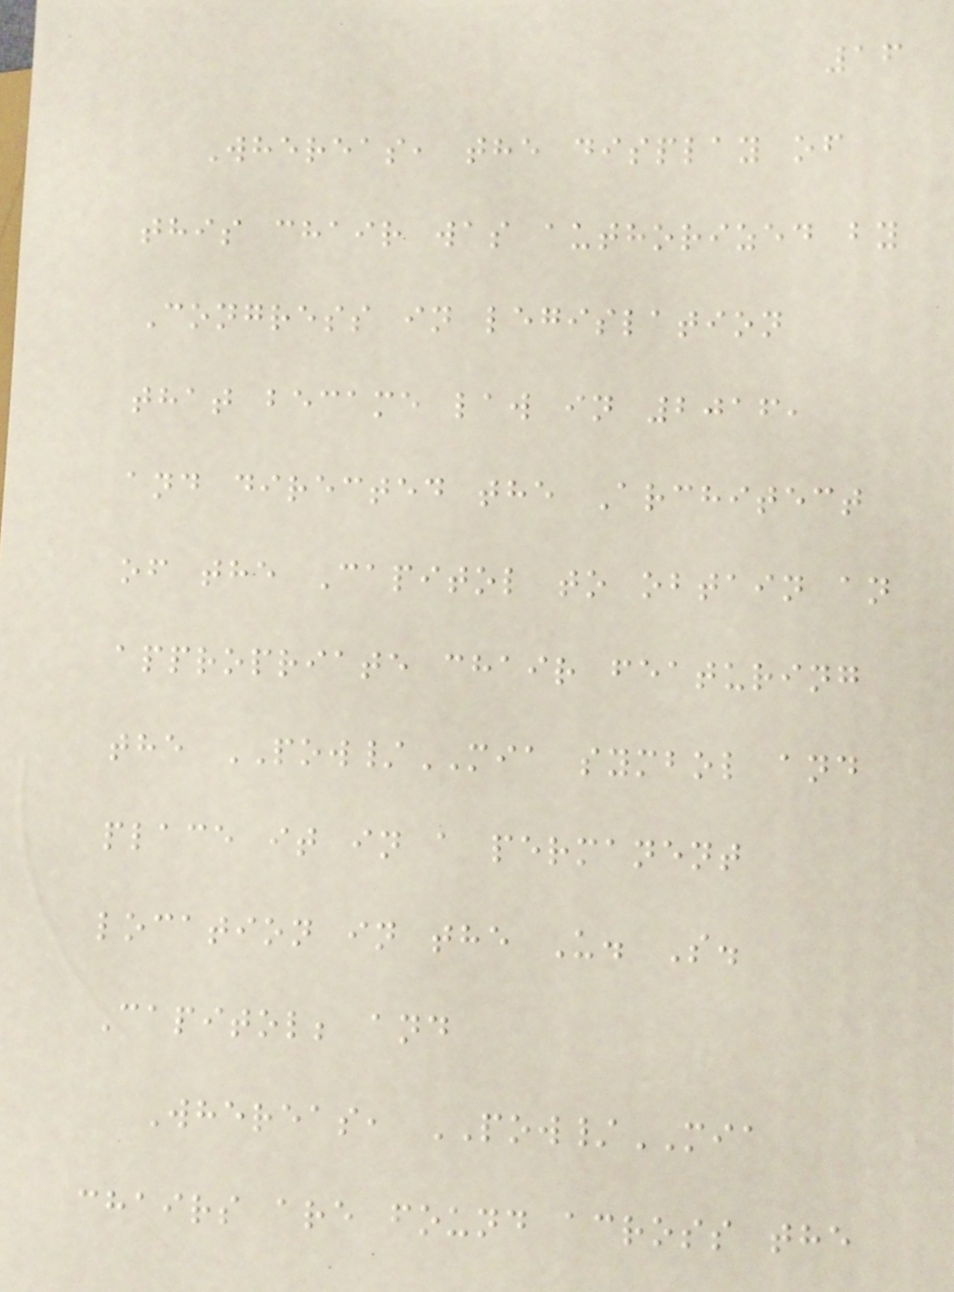16
Whereas, the display of
this chair was authorized by
Congress in legislation
that became law in 2016,
and directed the Architect
of the Capitol to obtain an
appropriate chair featuring
the POW/MIA symbol and
place it in a permanent
location in the U. S.
Capitol; and
Whereas, POW/MIA
chairs are found across the
